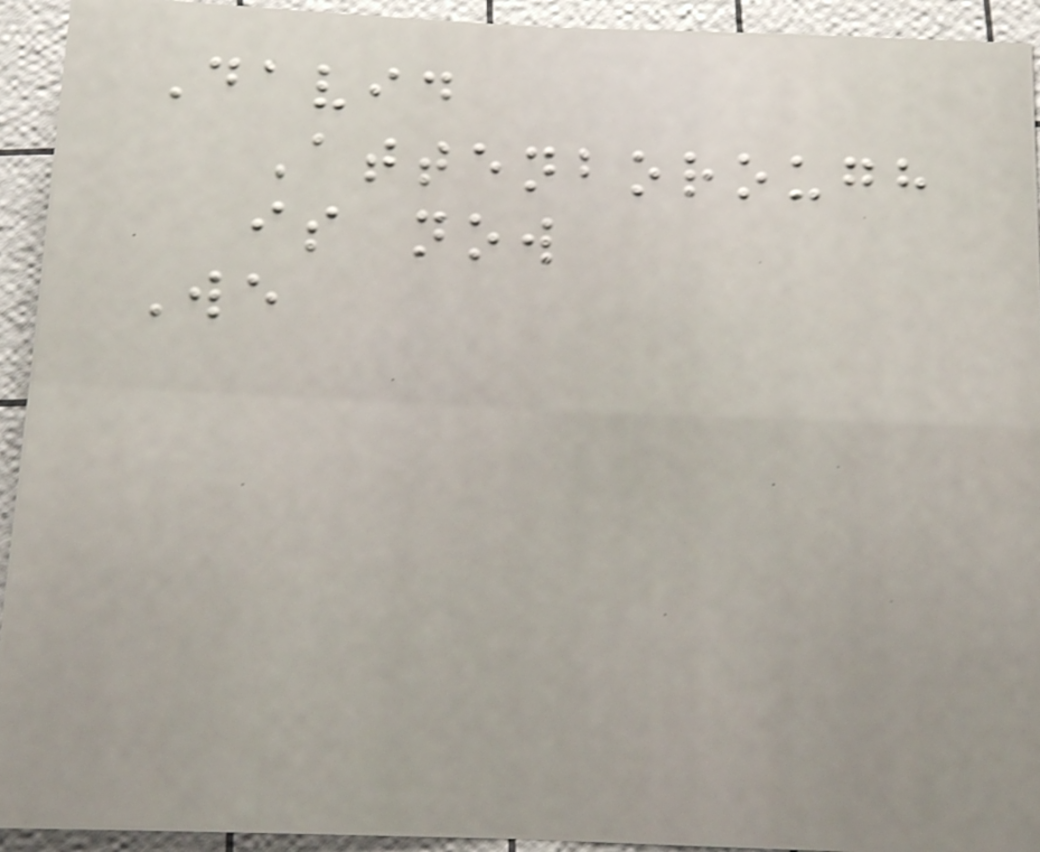David
Attenborough
is now
We
